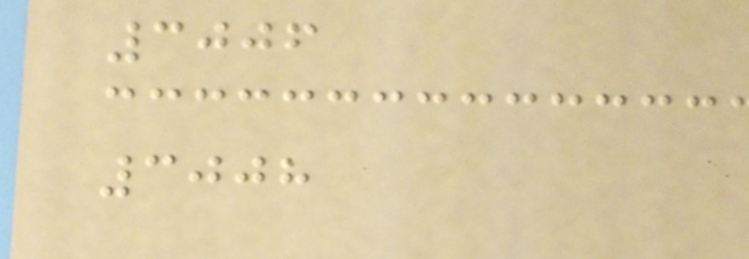3006
3008
